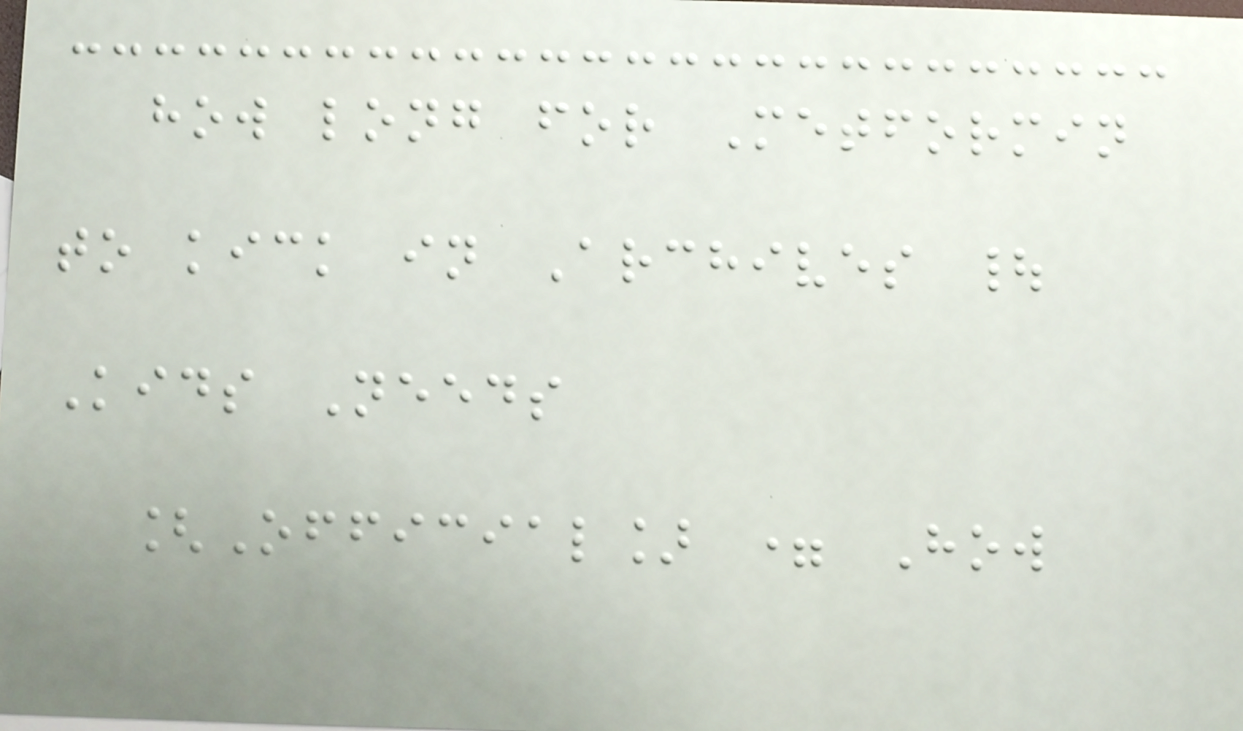how long for Metformin
to kick in Archives |
Kids Needs
[Official] = How
